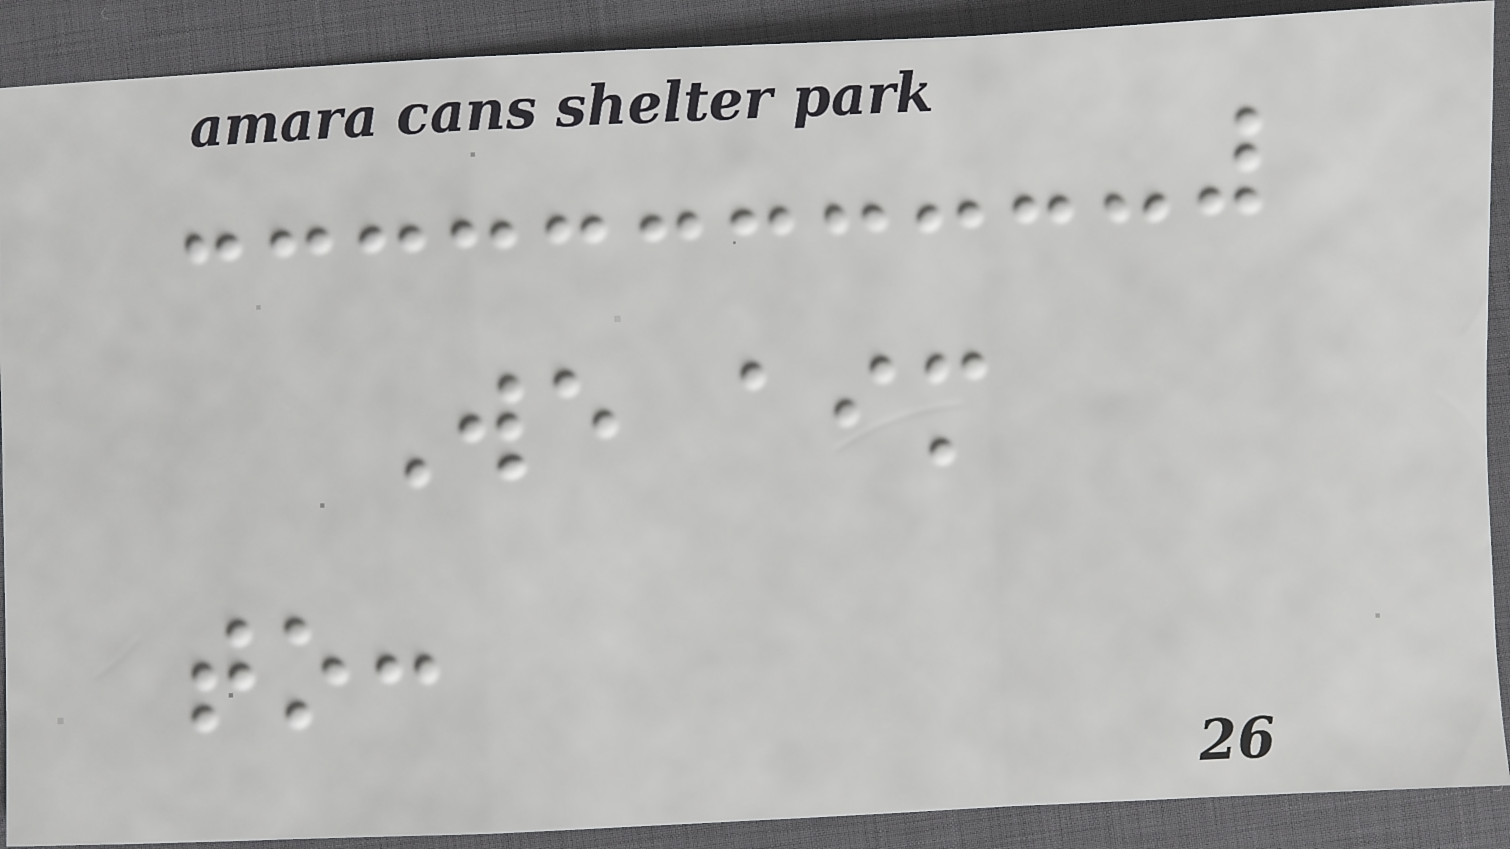We aim
to:
